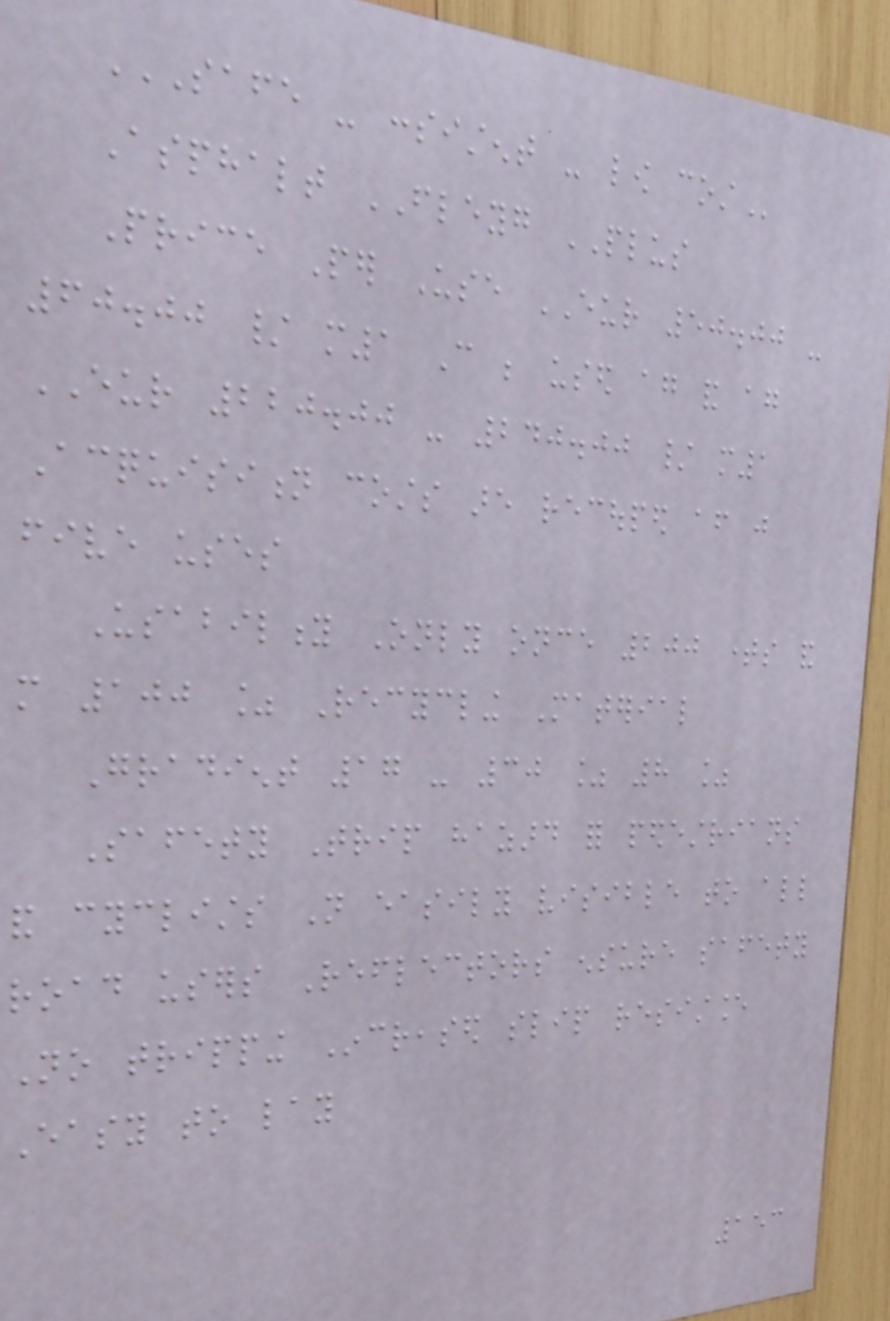SAFE - CONSISTENT - LOW COST
Asphalt FLEYG PLUS
Price Per Use EUR 50.00 -
60.00 / m1 Can be used again and again
EUR 220.00 - 240.00 / m1
Acquisition costs are recouped after just
five uses
Usability Only once 200 times and
more 100 % Recycling Material
Gradient 17 - 30 % 8 %
Safety Trip hazard for pedestrians
and cyclists Not easily visible to all
road users Reflectors ensure safety
No tripping Increased slip resistance
Easy to lay
153
